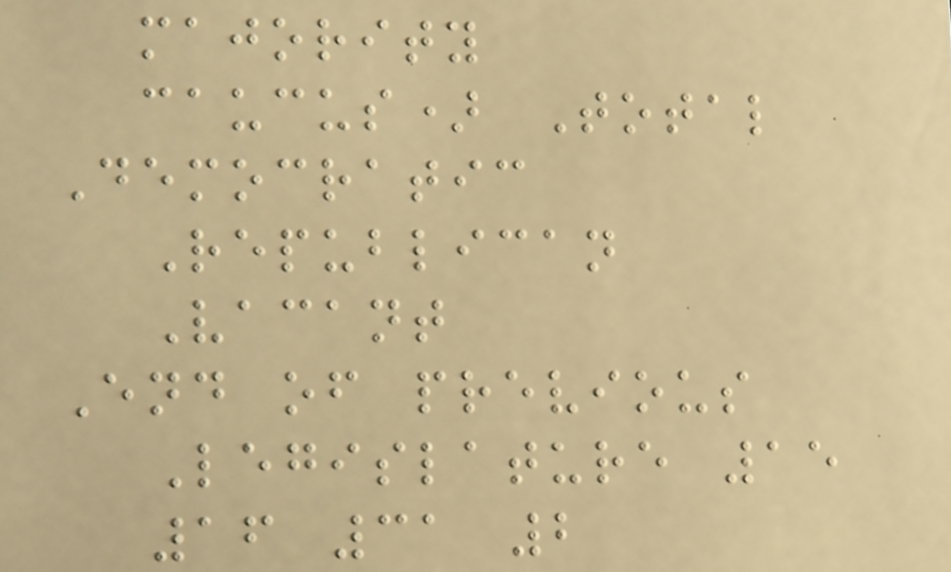majority
caucus) Total
Democratic
Republican
Vacant
End of previous
Legislature 15
16 31 2
